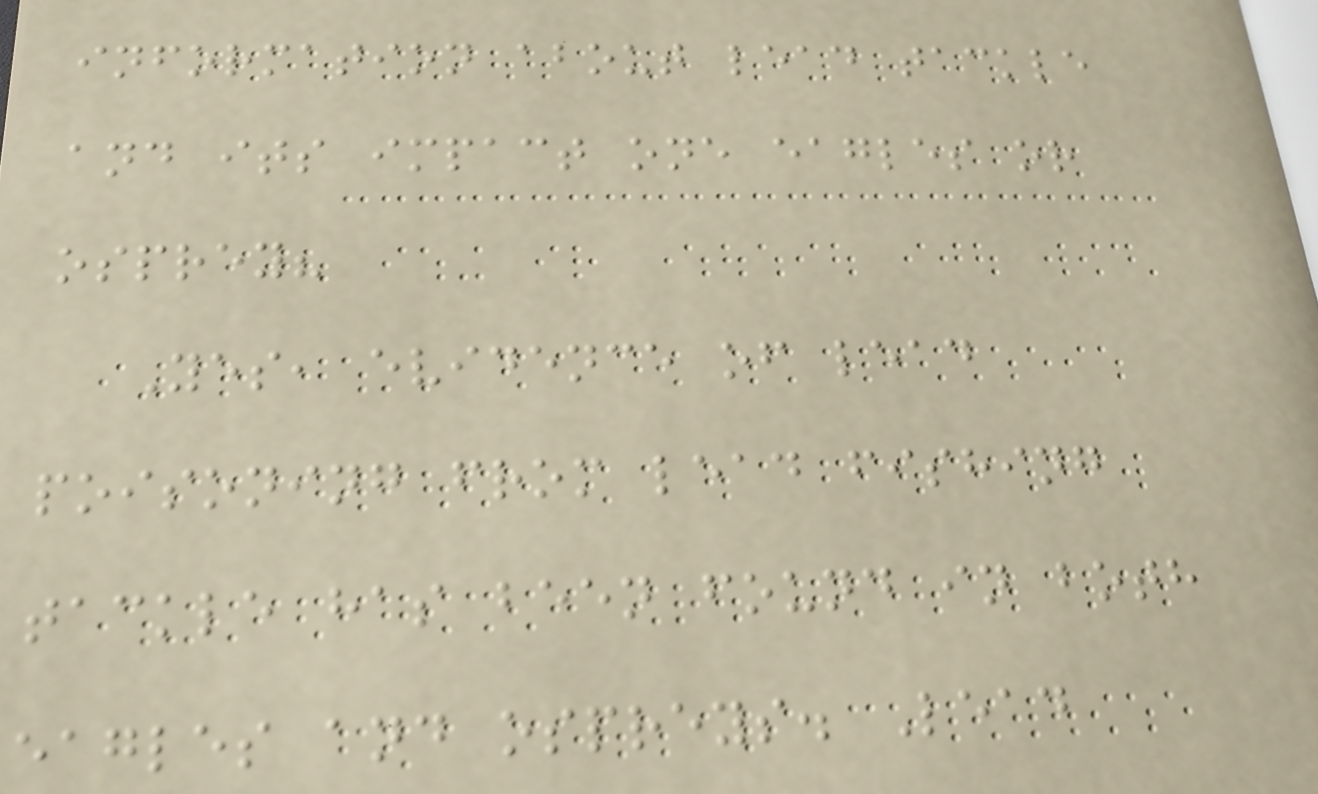information about lead tackle
and its impact one eagles or
osprey?
Yes, evidence of lead
poisoning from lead fishing
tackle has been found in both
eagles and ospreys. Lead
